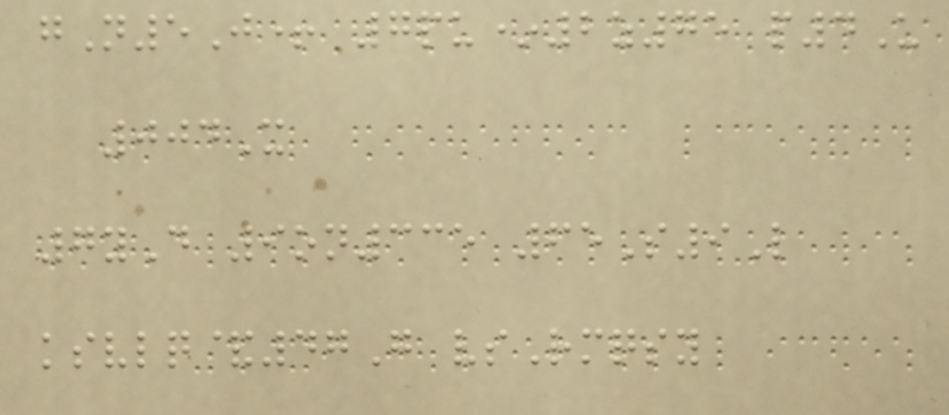gN5J+ 7pu*2z75 p4U
004X
7yD 9on335 65S9L
ksvlq&47G vsRmqsy
